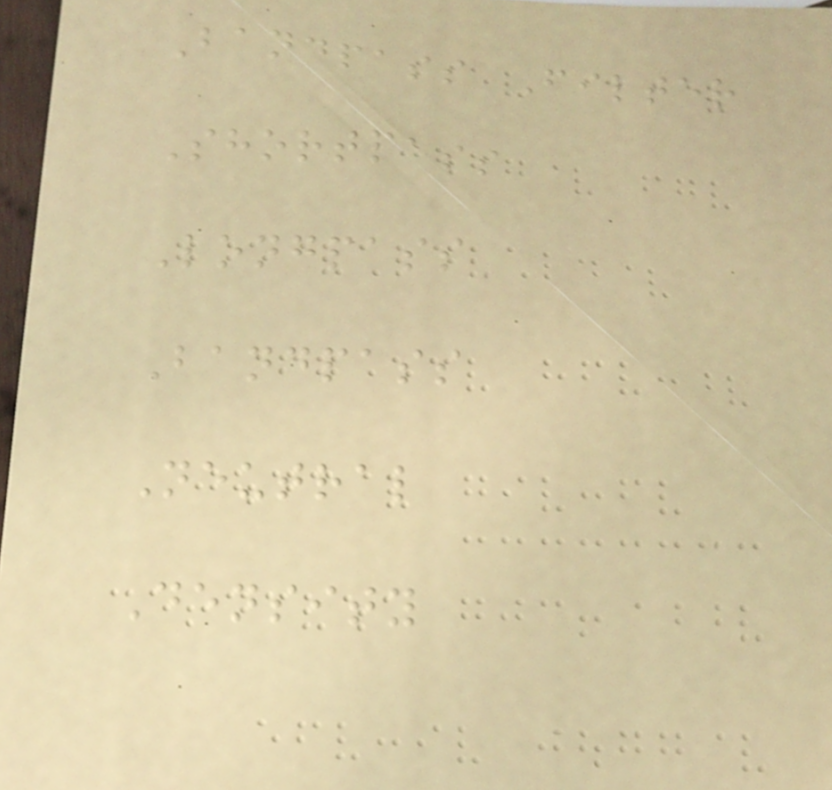Bandpass Filter
Shortpass
Longpass
Bandpass
Neutral
Density
